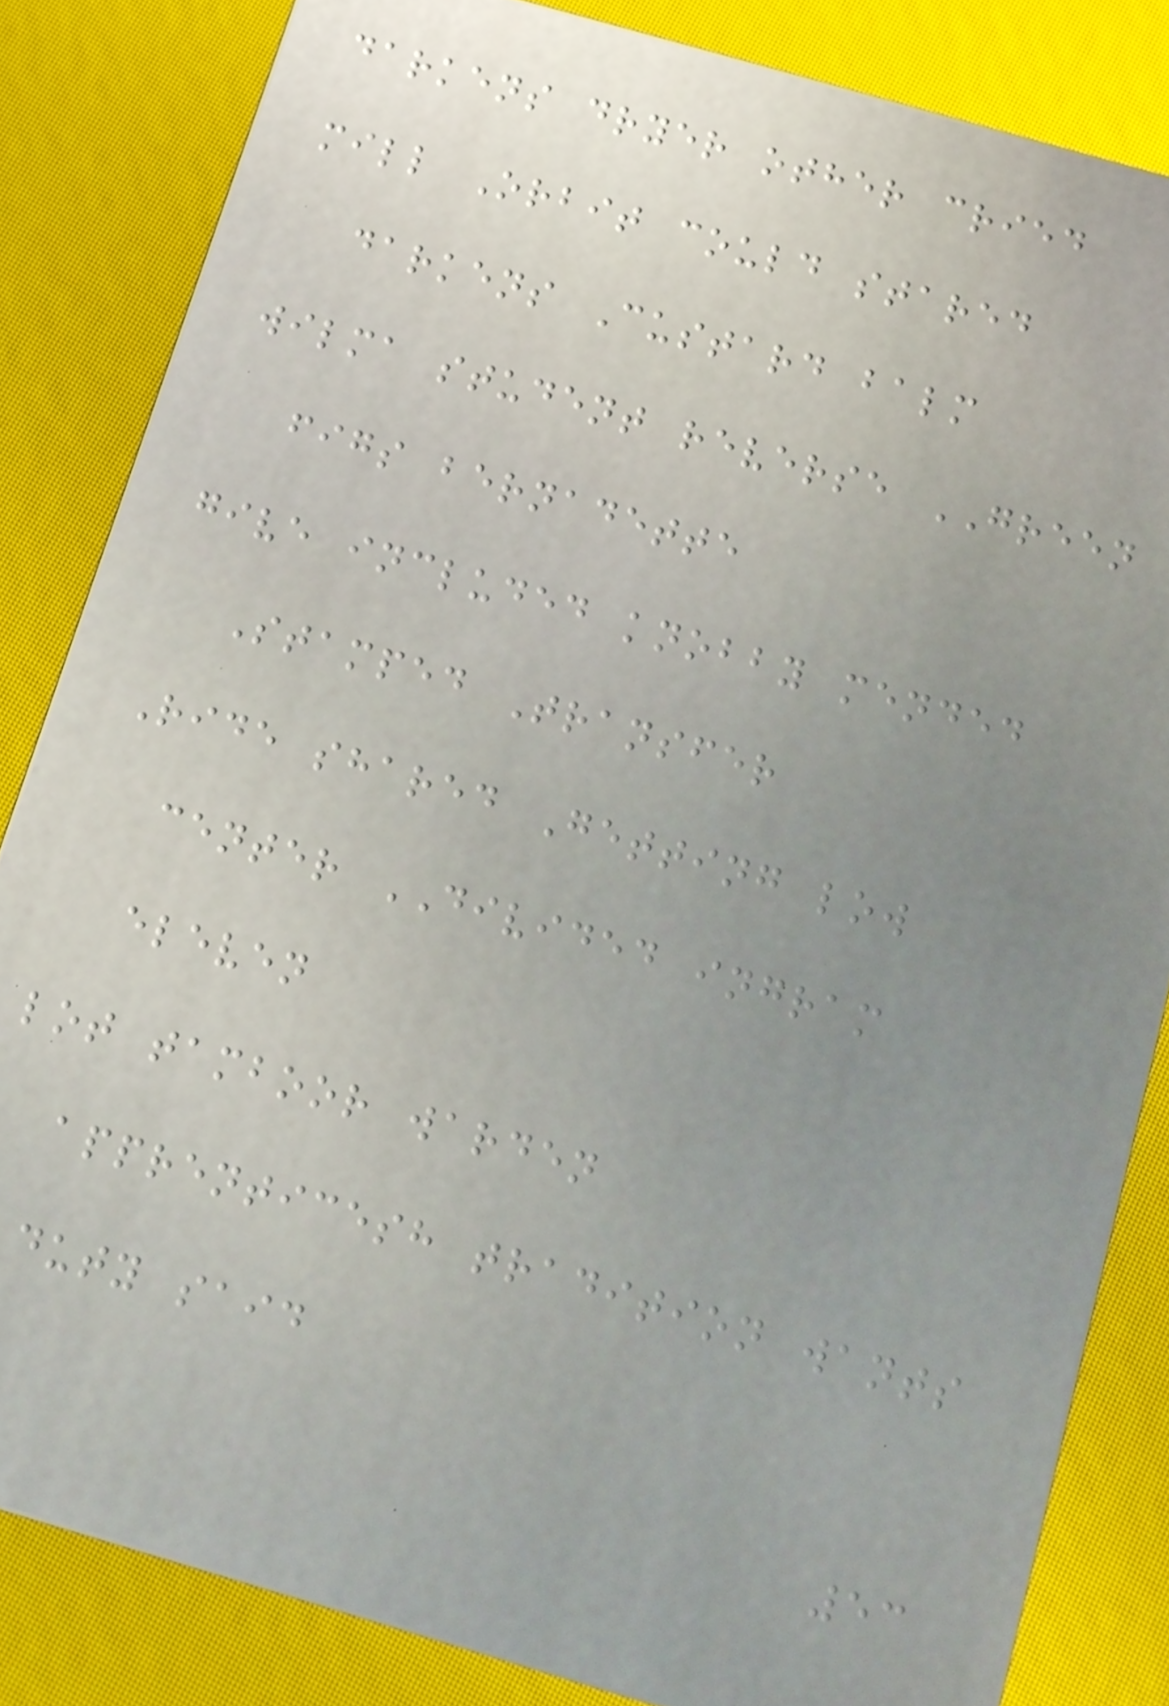darkens dryer other cried
mill Orbit could stared
darkens Custard balm
wilma student reverse GREEN
figs bernadette
give included knobby mended
Stamped Transfer
Ride shared Getting low
center DIVIDED ingram
eleven
lot tamboor warden
apprenticesh tradition wants
duty said
53
